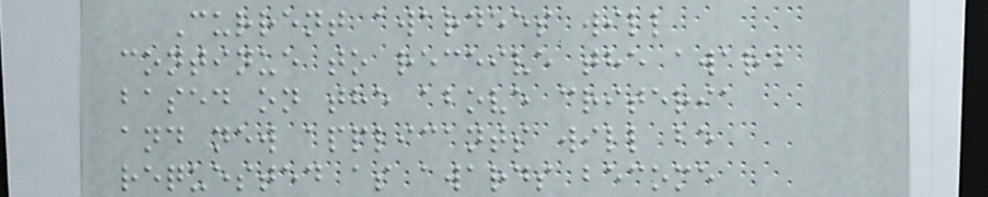Current awardees will
continue to receive the award
based on the above criteria
and new applicants will be
requested as awards become
